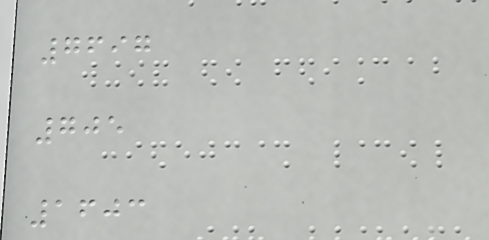7697
705
1603
